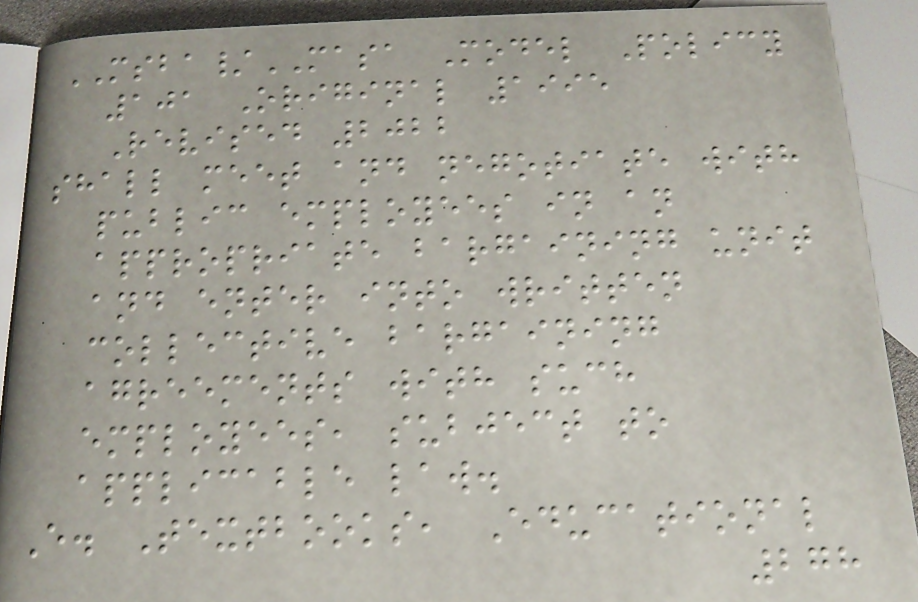MSBA/MASA Model Policy
101 Original 1995
Revised 2022
shall meet and negotiate with
public employees in an
appropriate bargaining unit
and enter into written
collective bargaining
agreements with such
employees, subject to
applicable law.
E. Textbooks, Educational
278
